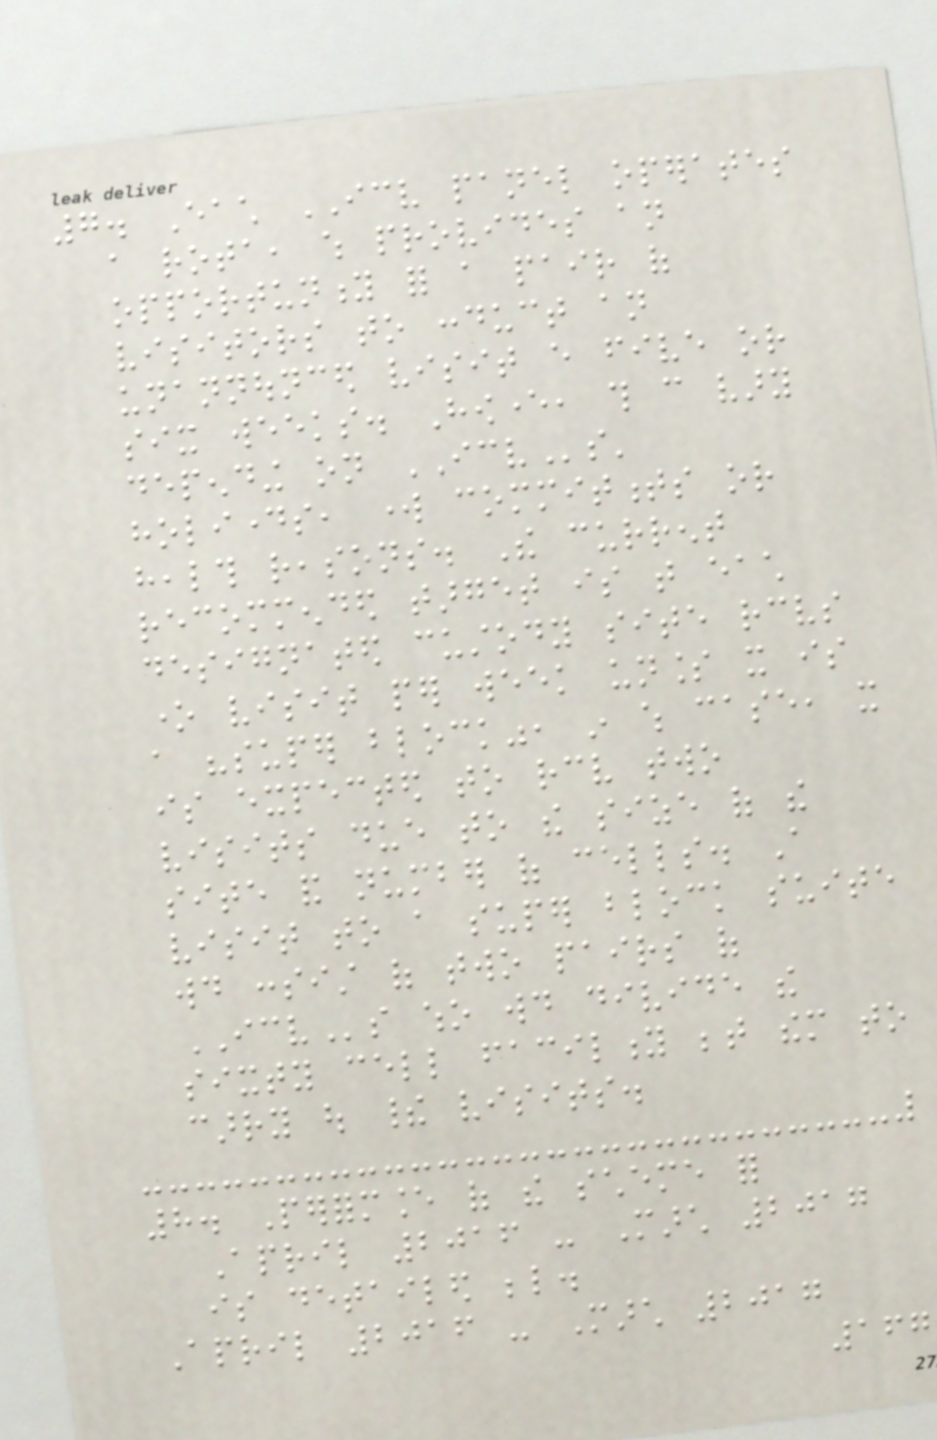7. Each ICV panel operates
a rota, which provides an
opportunity for a pair of
visitors to conduct an
unannounced visit every five or
six weeks. However, this can vary
depending on ICVs'
holidays, work commitments or
health reasons. The current
recommended target is that each
designated custody site receives
one visit per week unless it is
a "super block", in which case, it
is expected to receive two
visits due to the size of the
site and number of cells. A
visit to a super block suite
would consist of two pairs of
ICVs who would divide the
sixty cell facility between them to
carry out their visits.
8. Performance of the scheme for
April 2016 - March 2017
is detailed below.
April 2016 - March 2017
167
